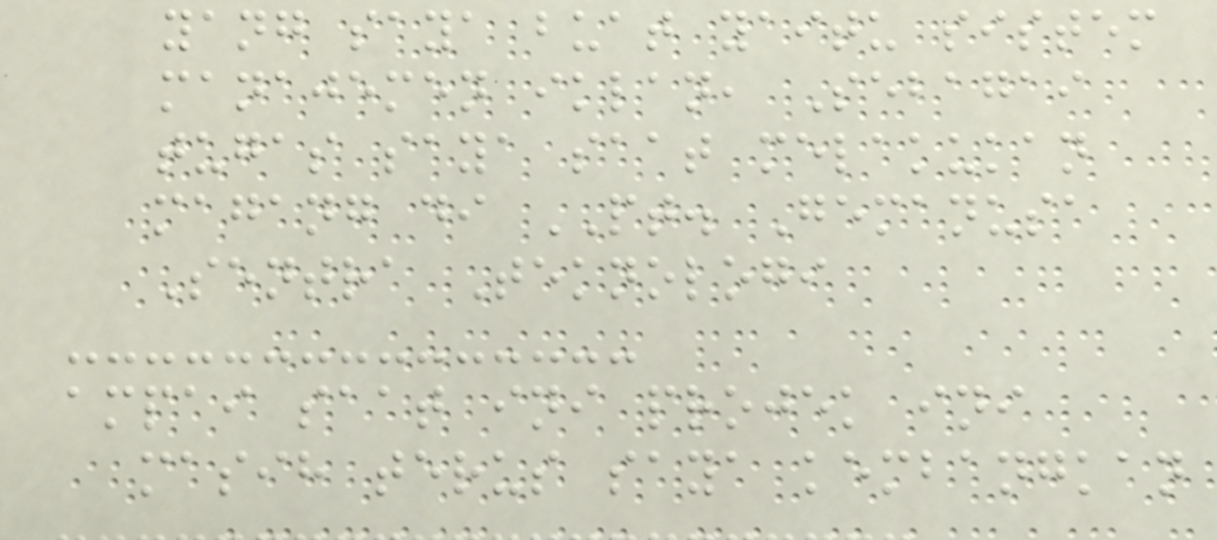yang saya buat yaitu sistem
manajemen iklan, Sebagai
tugas saya saat melakukan
magang di PT. Gemanusa
Sentra Teknologi
ampai saat ini projek ini
masih terus saya kembangkan
